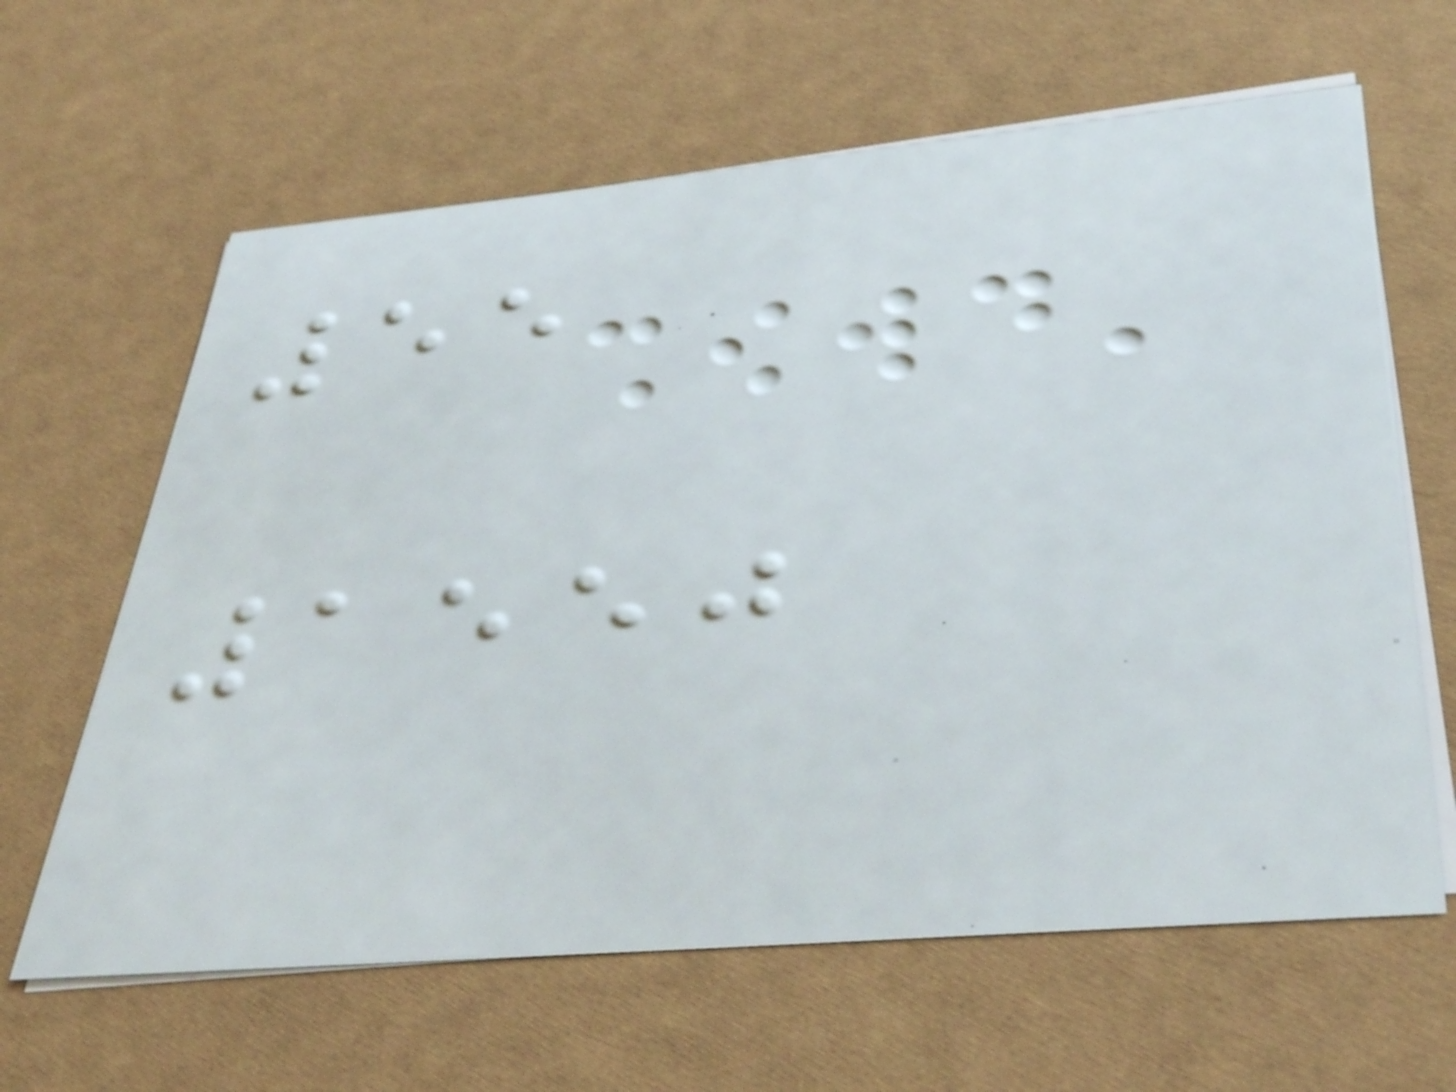55
1550
